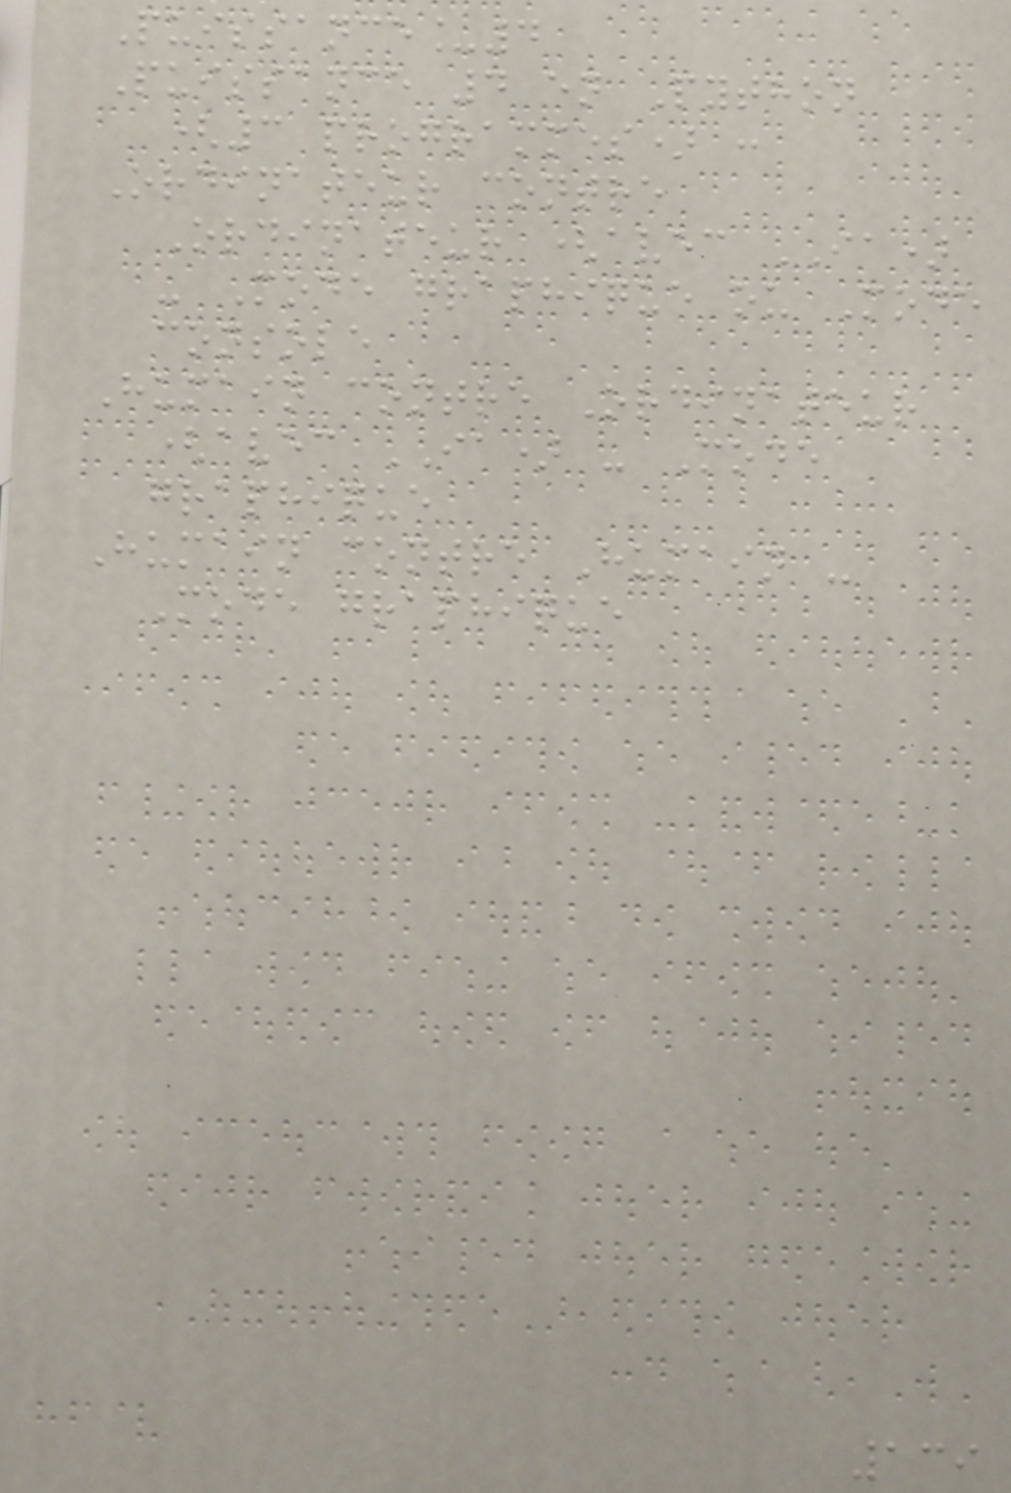Puissance_4
Puissance 4 en Python
(3 programmes) :
Ordinateur contre
Ordinateur (avec IA)
- Mode graphique ou Mode
console
Humain contre Ordinateur
(avec IA) - Mode
graphique
Humain contre Humain -
Mode graphique
139
